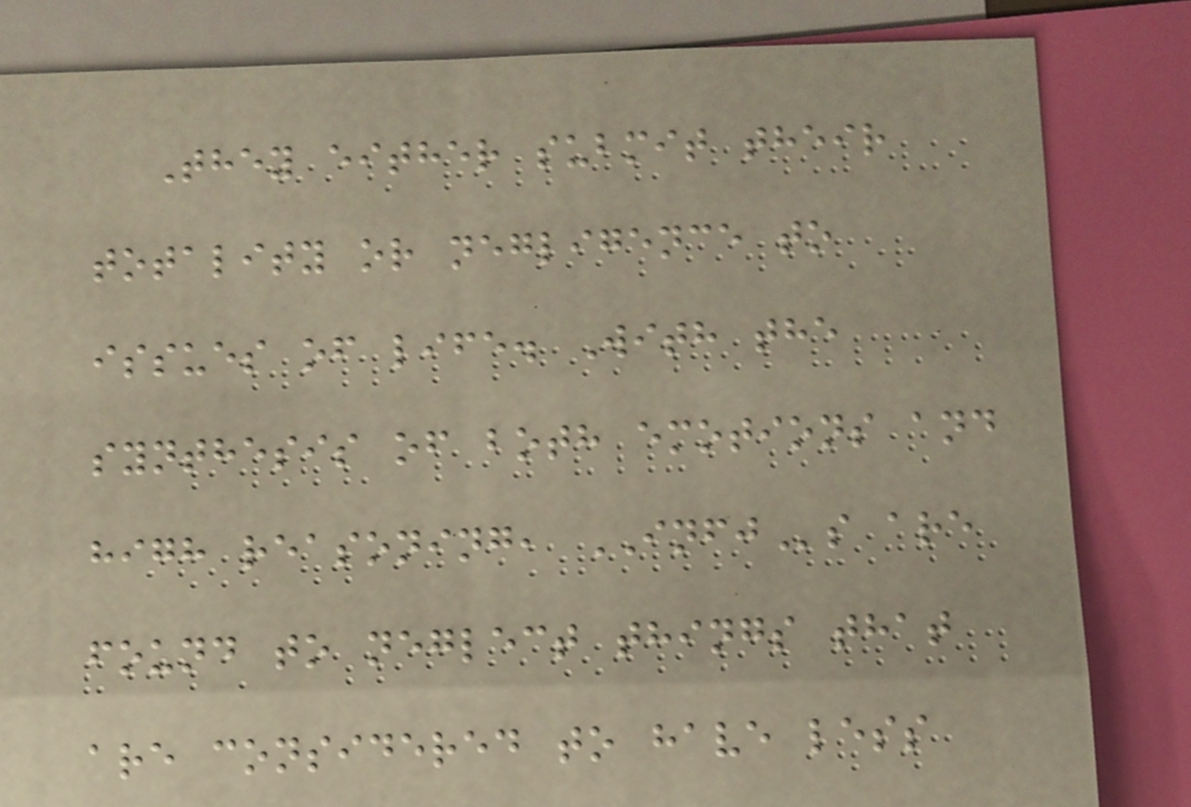They either submit their
totality or negligence to
issues of life. With the
synthesis of both emotions and
high reasoning, INFJs are
found to neglect things that
are considered to have less
